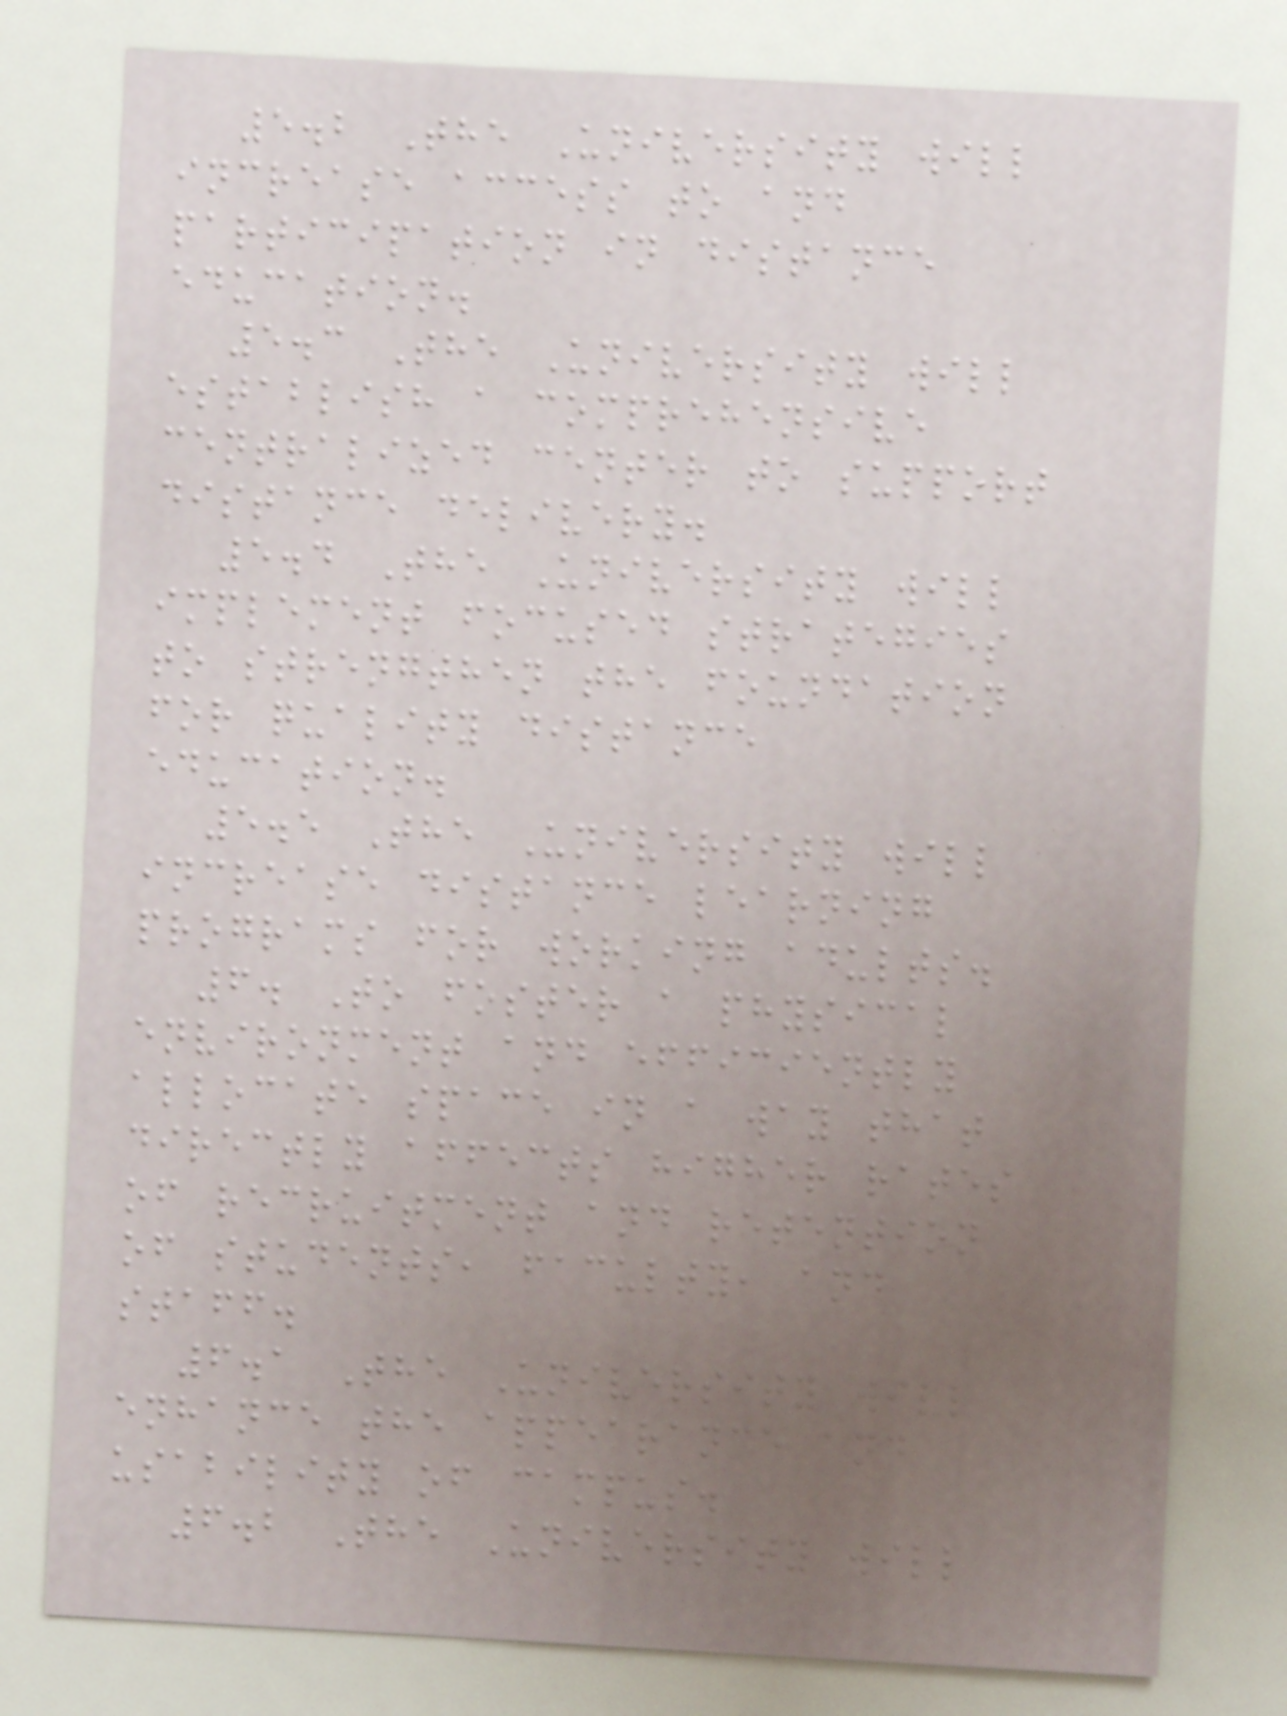5.2 The University will
increase access to and
participation in distance
education.
5.3 The University will
establish a comprehensive
centralized center to support
distance delivery.
5.4 The University will
implement focused strategies
to strengthen the foundation
for quality distance
education.
5.5 The University will
increase distance learning
programs for working adults.
6. To foster a physical
environment and efficiently
allocate space in a way that
directly affects higher rates
of recruitment and retention
of students, faculty, and
staff.
6.1 The University will
enhance the appearance and
usability of campus.
6.2 The University will
